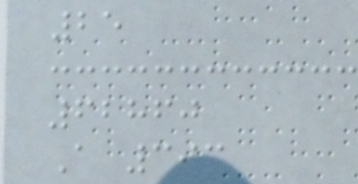25
62860
A 393
